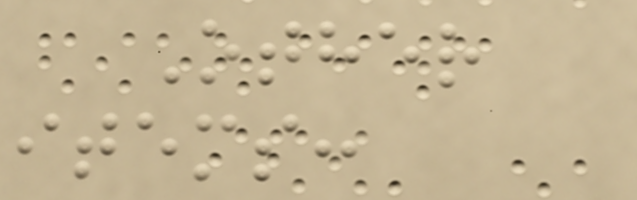Other
items:
